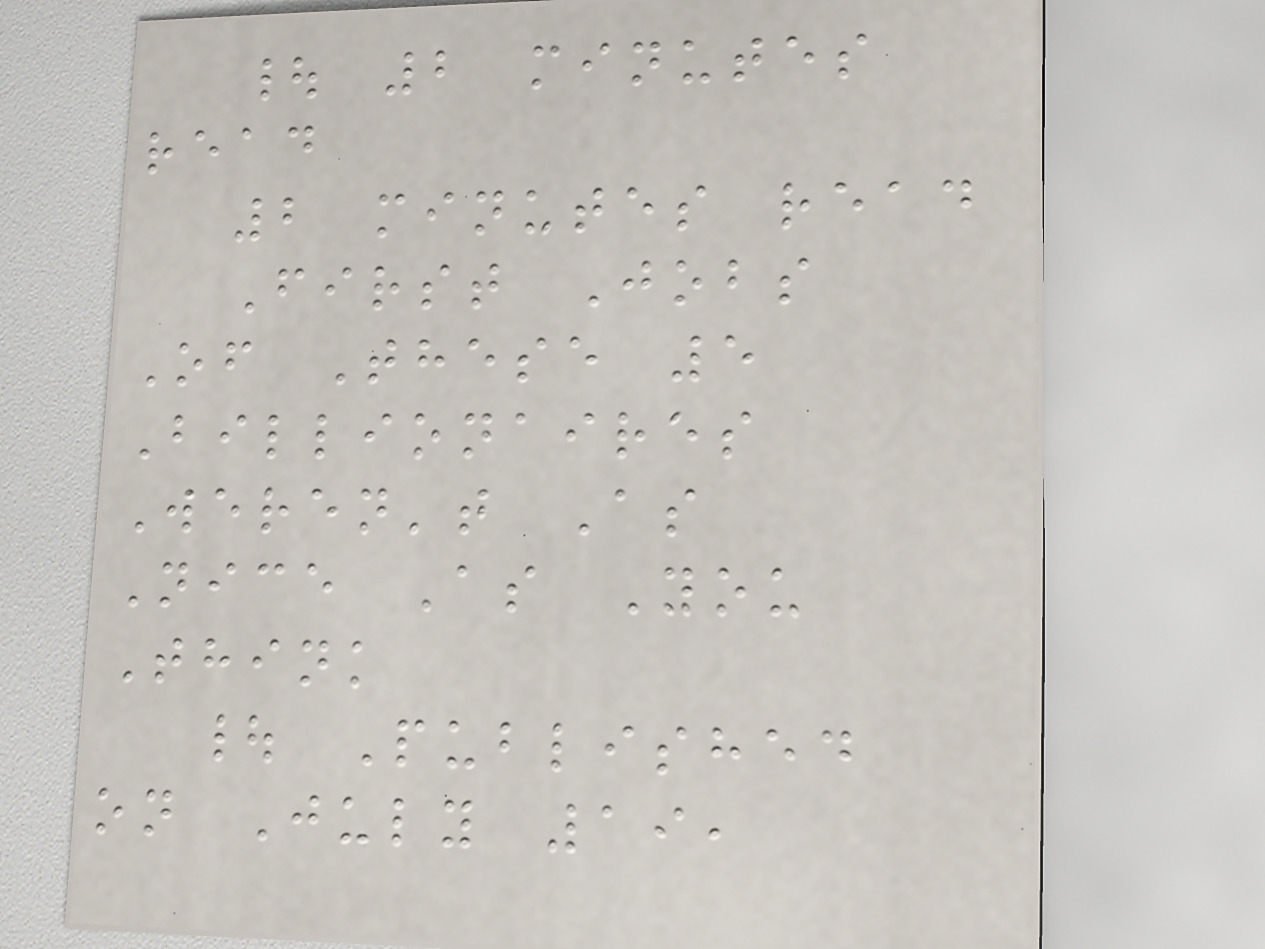| 2 minutes
read
2 minutes read
First Jobs
Of These 5
Billionaires
Weren't As
Nice As You
Think
| Published
on July 19,
